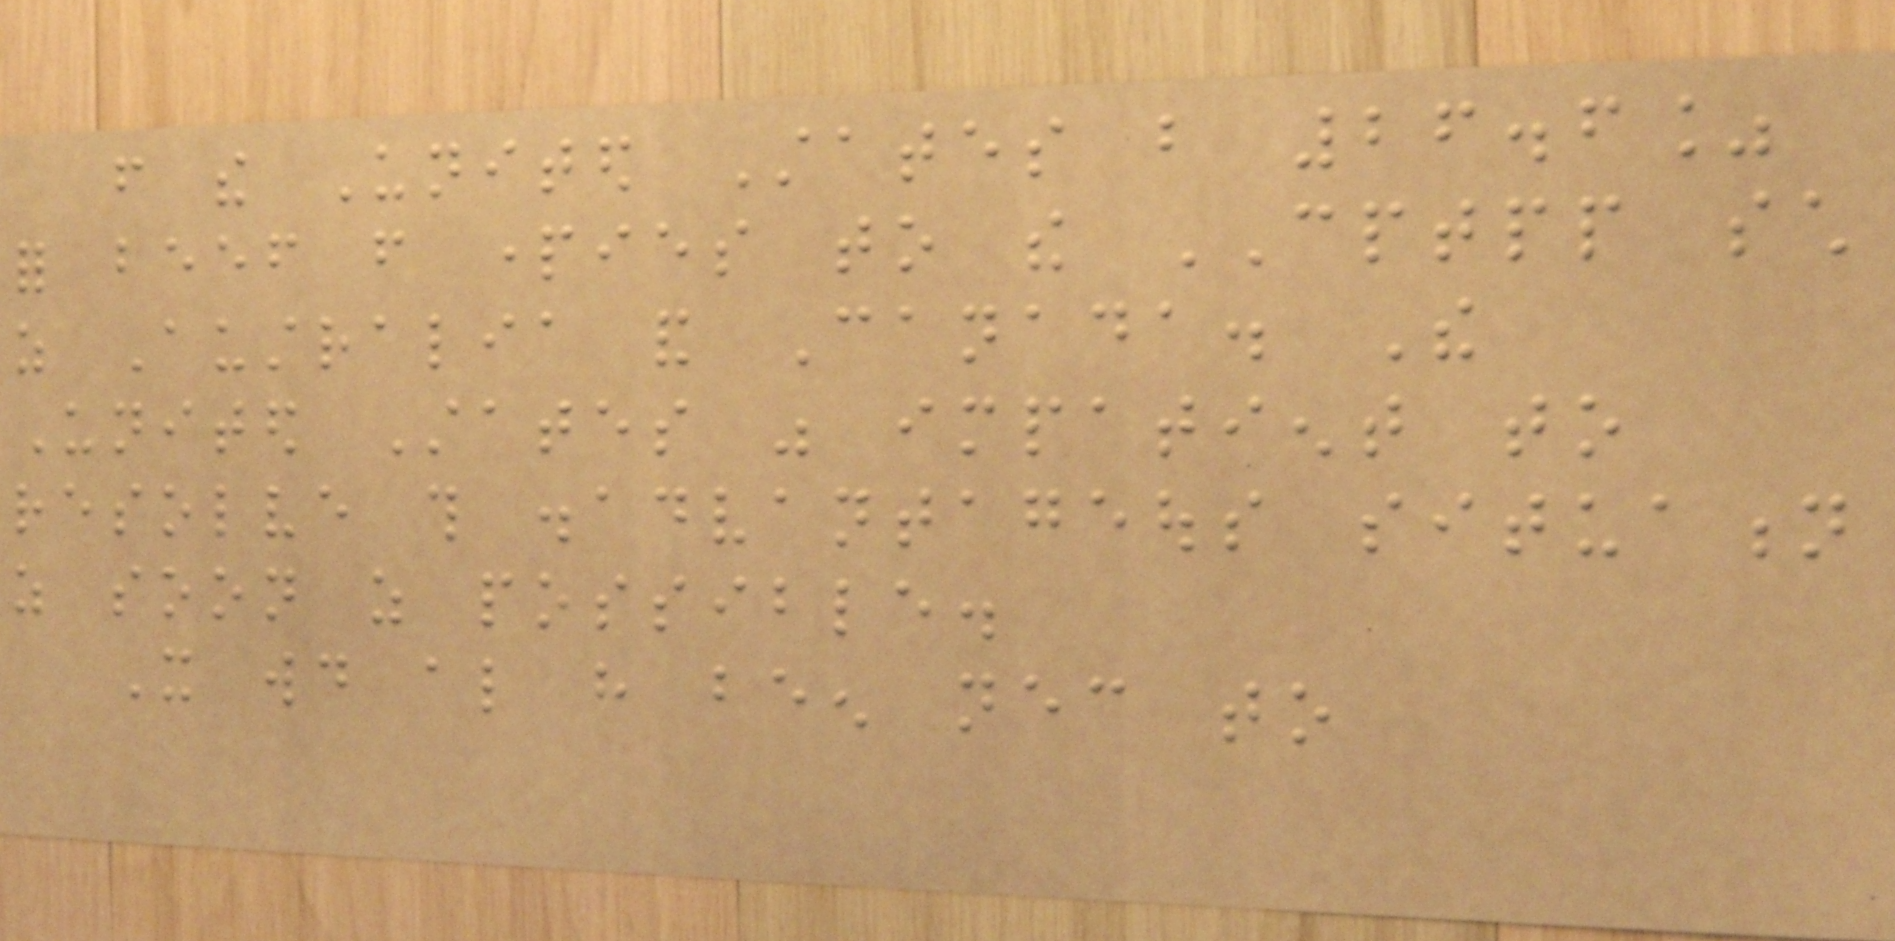from the United States but 26.6%
for beef from parties to the CPTPP such
as Australia and Canada. The
United States was impatient to
resolve this disadvantageous situation
as soon as possible.
It would also have been necessary to
